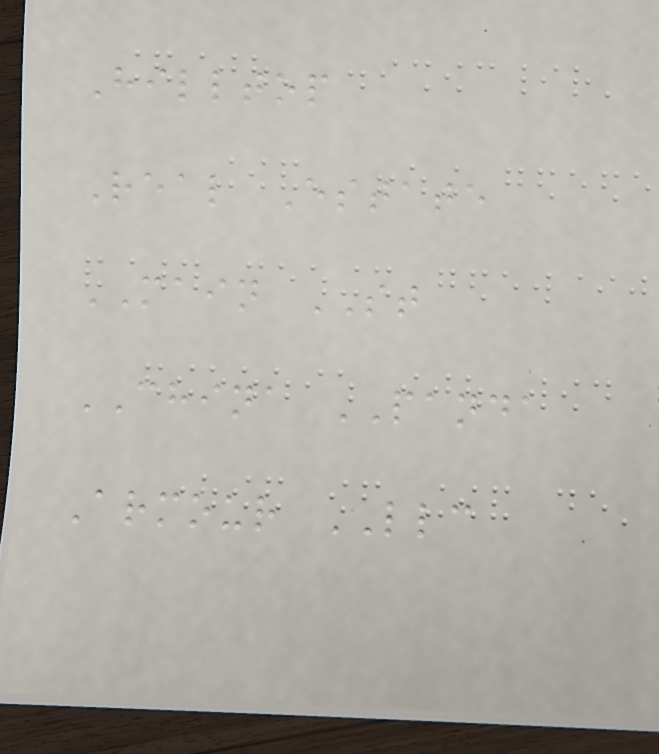Hilltop
Real Estate
MAIN ST
CHINA PANDA
Armour LLC
